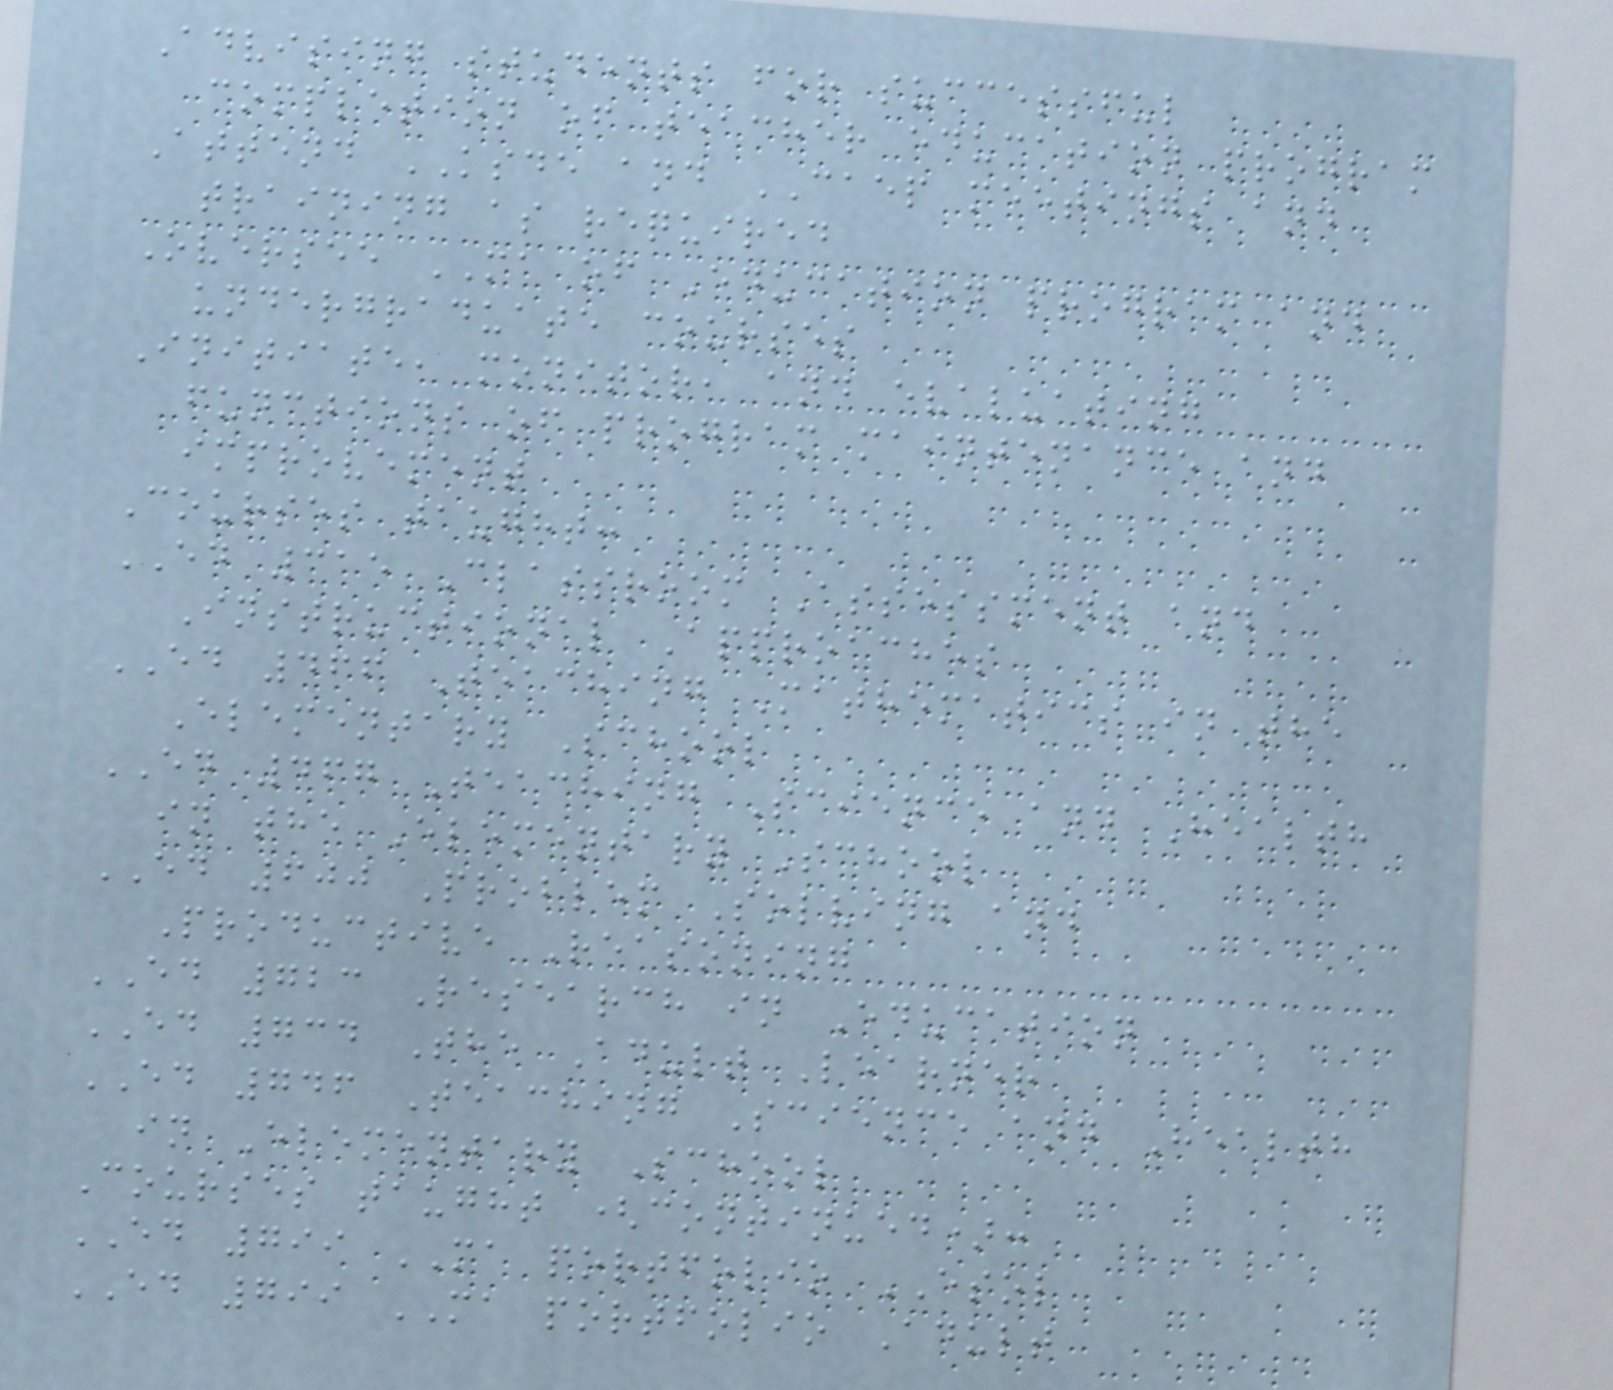Advising students for successful
completion of teacher education program
Attend KSDE and CAEP meetings and
training as required
Oversee MA of Education program and
undergraduate courses
Initiate, monitor, and evaluating
functions of program maintenance and
improvement
Courses taught:
ED 315 Classroom Assessment and
Instructional Approaches
ED 466 Teaching Mathematics in the
Elementary School
ED 467 Teaching Science and Health
in the Elementary School
ED 600 Problem Solving and
Productive Reasoning
ED 723 Research in Education
ED 734 The Adult Learner
ED 746 Teaching Science and Health
in Elementary School
Courses taught (continued):
ED 799 MA portfolio ESOL
ED 799 MA portfolio Adult
